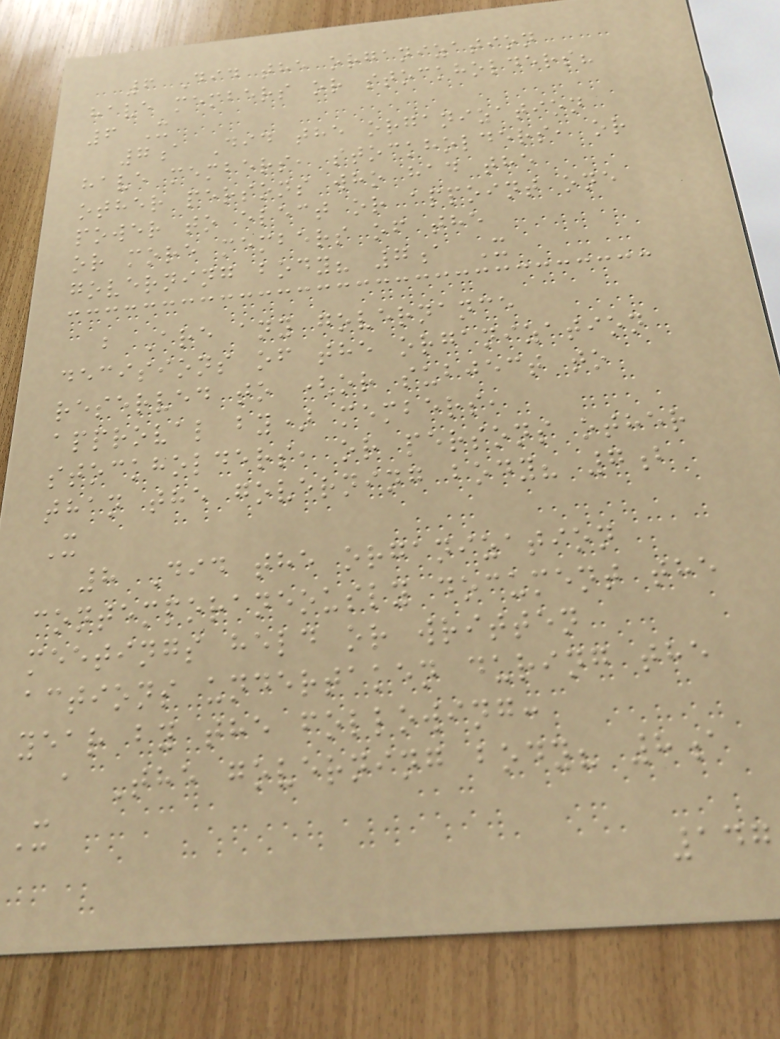6 Did the organization
have members or stockholders?
6 X
7a Did the organization
have members, stockholders, or
other persons who had the
power to elect or appoint one
or more members of the
governing body? 7a X
b Are any governance
decisions of the organization
reserved to (or subject to
approval by) members,
stockholders, or persons other
than the governing body? 7b
X
8 Did the organization
contemporaneously document the
meetings held or written
actions undertaken during the
year by the following:
a The governing body? 8a
X
147
